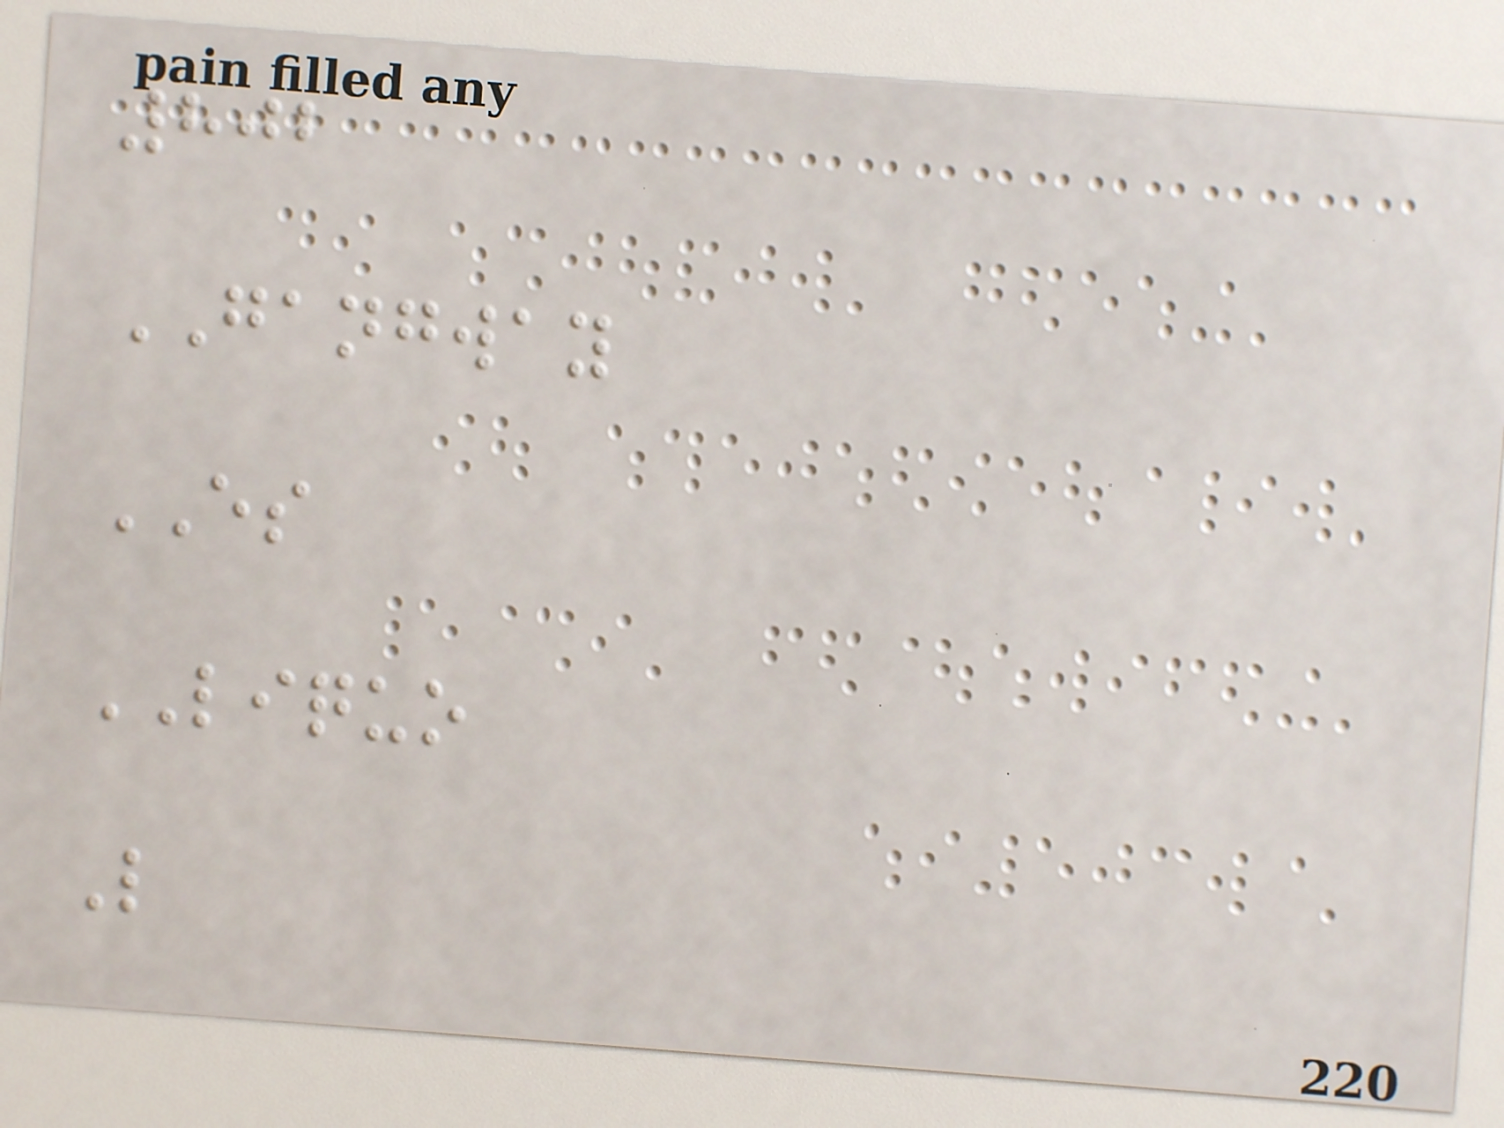802
GANGWAY
ES
LIQUO
L
